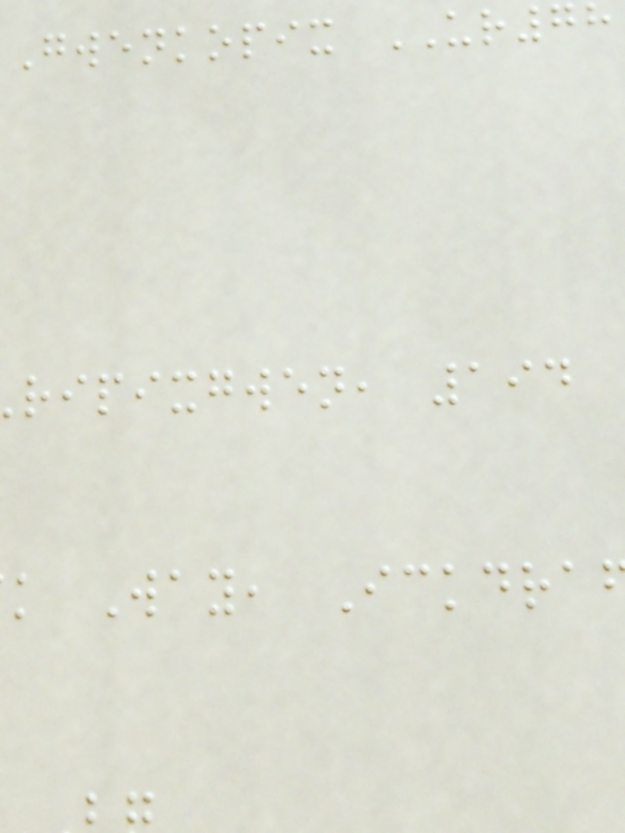Gwenkopix UR7
ripixgwen, 194
k Way, Ickdra
